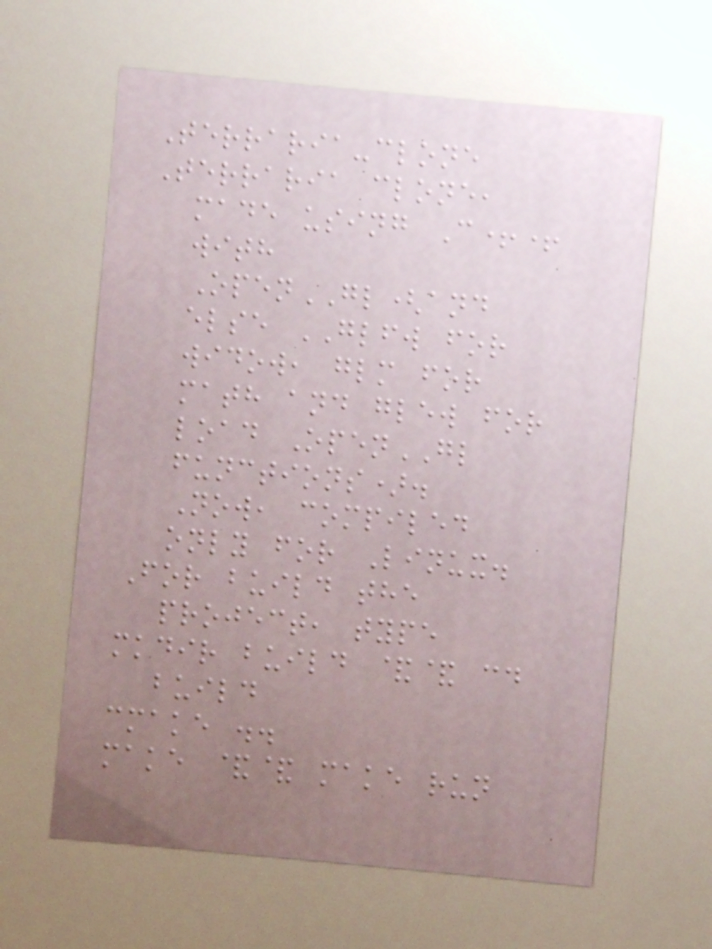Terraria-clone
Terraria clone,
made using C++
with
OpenGL(and
else GLFW for
widow, glm for
math and glew for
load OpenGL
functions).
Now, compiled
only for Linux.
For build the
project, type
mkdir build && cd
build
cmake ..
make && make run
